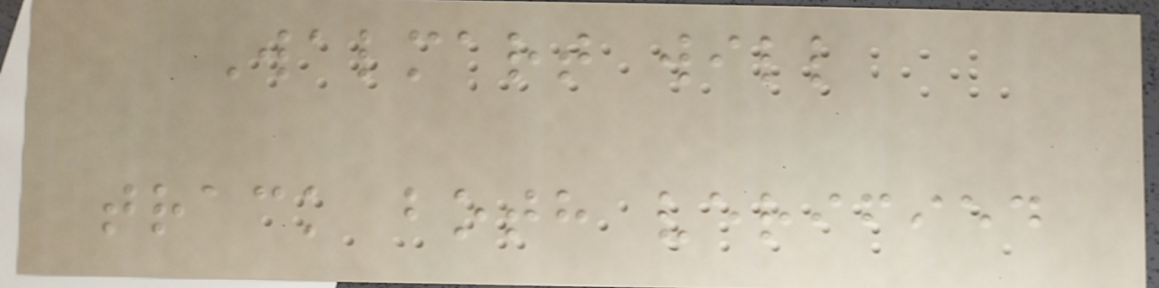Walmart will
track both verified
